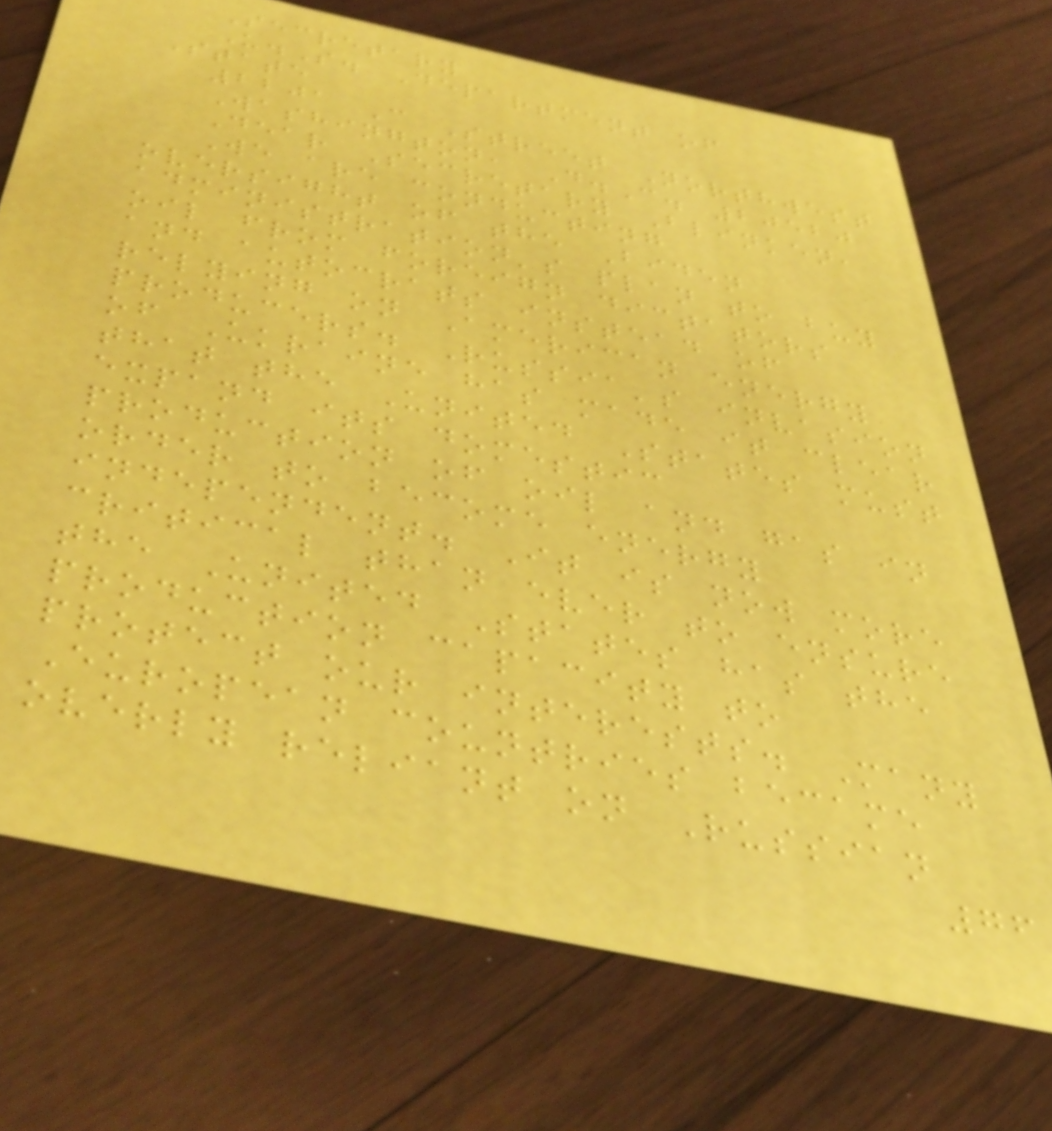Secretary
U.S. Department of
State
2201 C Street Northwest
Washington, D.C. 20520
Dear Secretary Blinken,
We are conducting
oversight of the Biden
administration's plan to buy
oil from foreign dictators
and autocrats instead of
relying on American energy
producers. Russia's invasion
of Ukraine has made it clear
that the United States must
expand its domestic
production of oil and gas in
order to become energy
independent. It is now more
critical than ever to ensure
the United States has the
production capacity to
protect our interests. Many
European countries became
overly reliant on Russian
76
